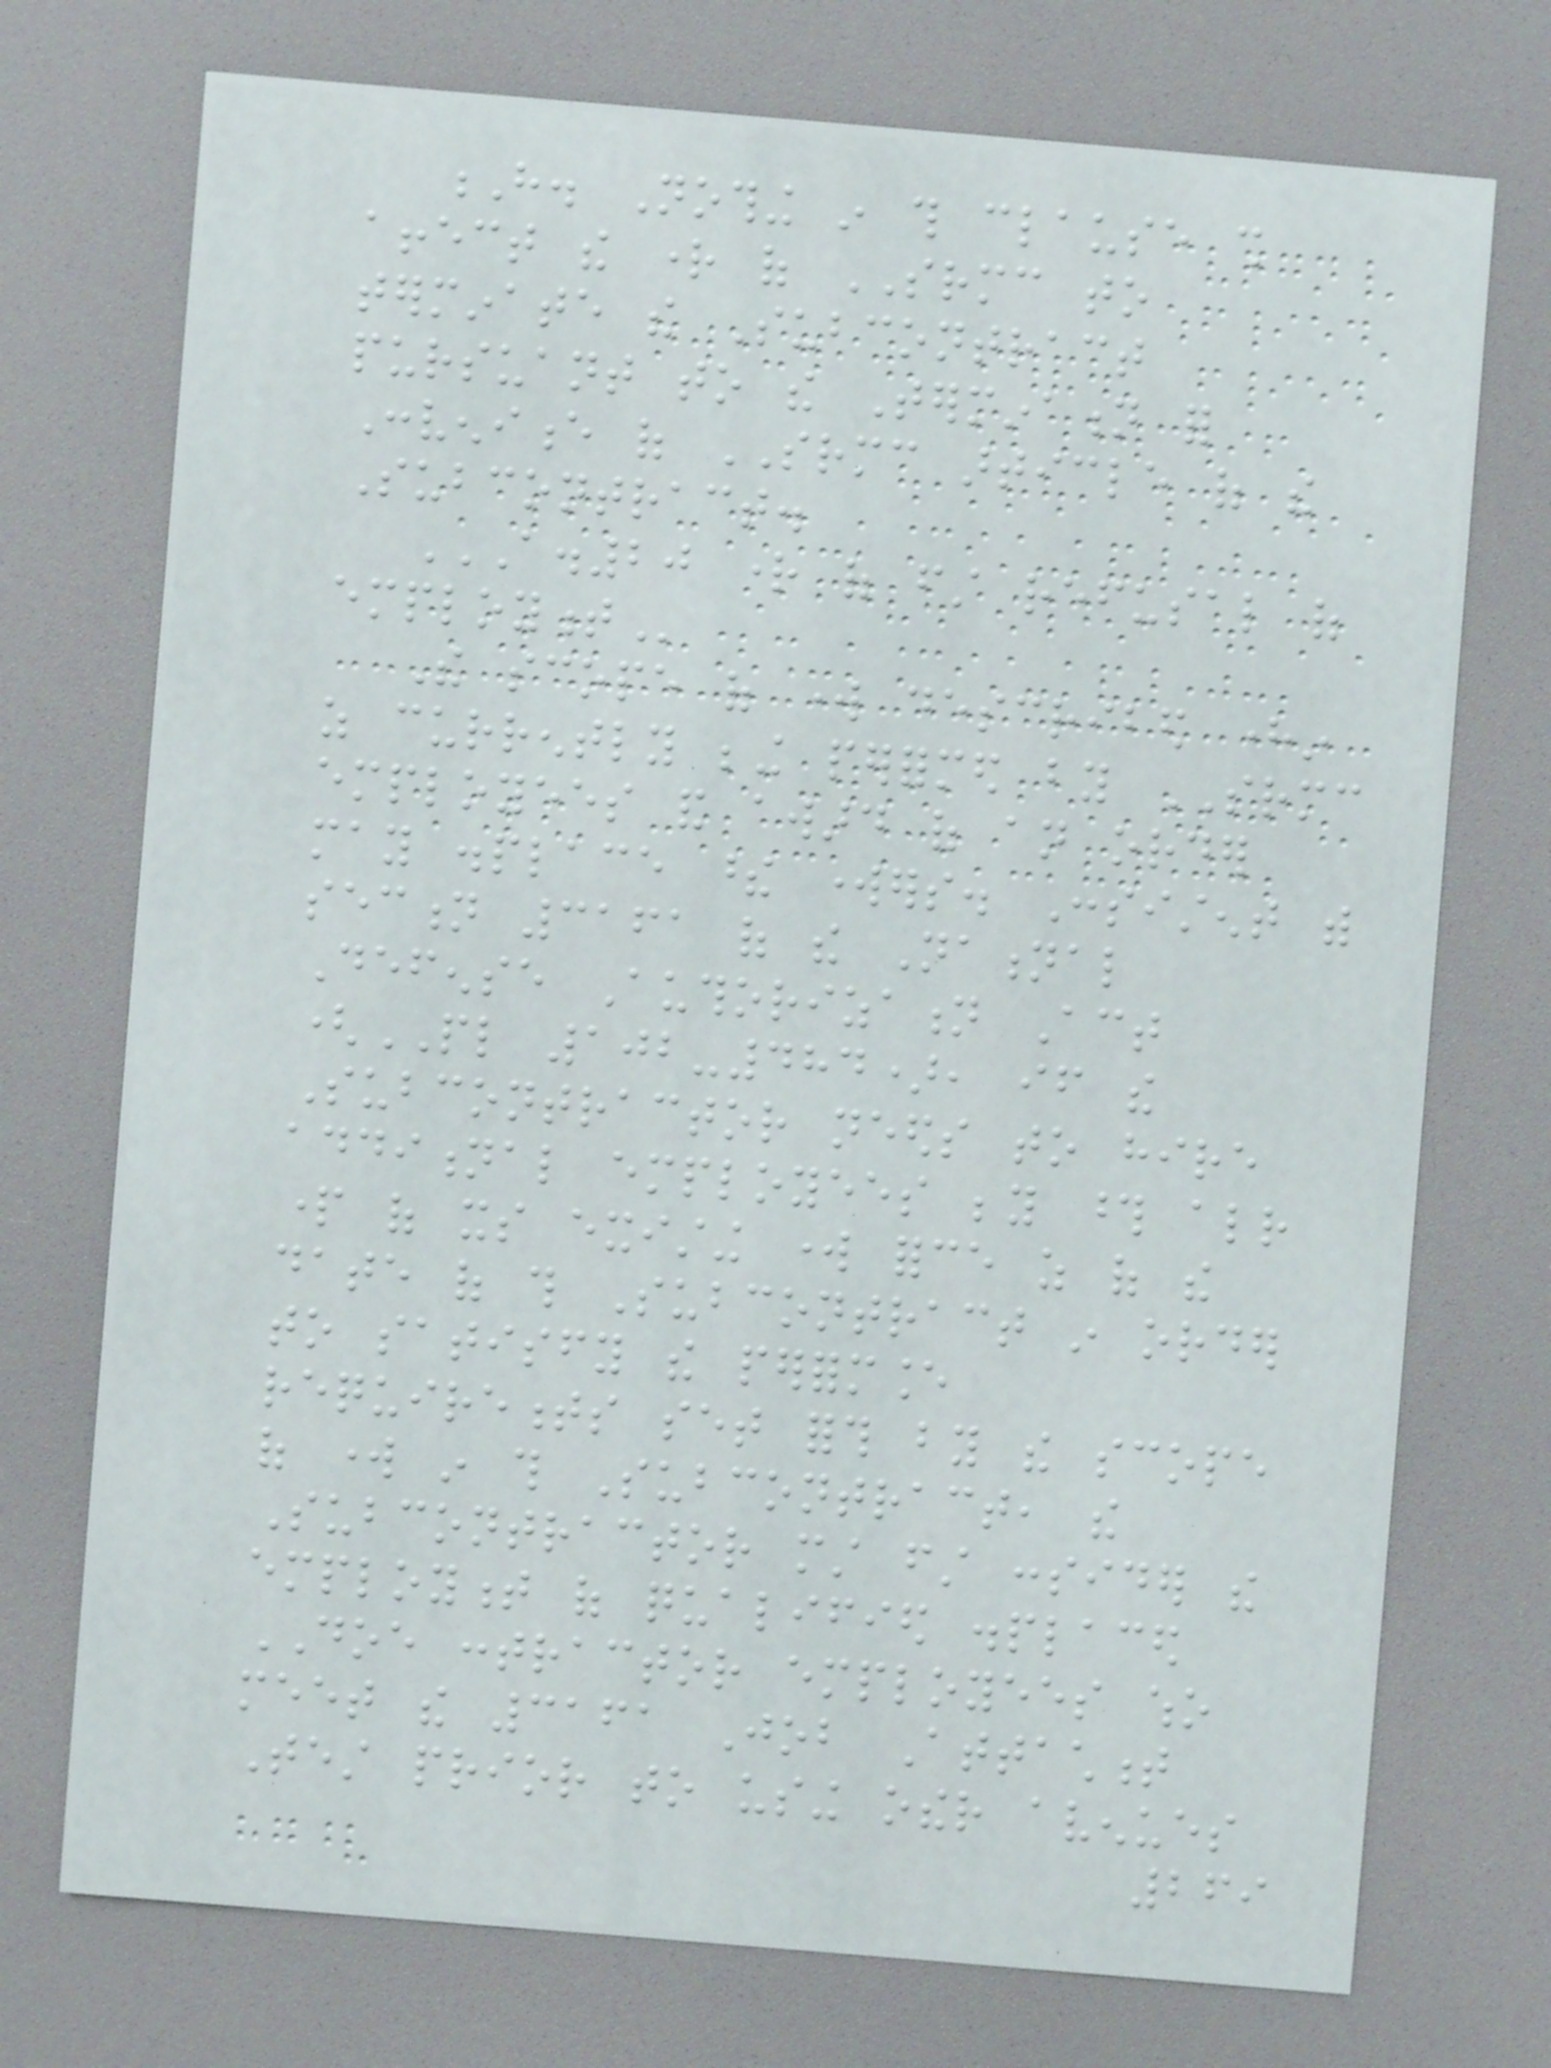H. Nothing in this clause shall
affect the right of SRMC to
terminate the Subcontract
pursuant to the Termination for
Convenience of SRMC article of the
Subcontract.
A.20 RIGHT OF FIRST REFUSAL OF
EMPLOYMENT
The scope of work described herein
as currently being performed by SRMC
employees and award of an order
may displace these workers. Consistent with
section 3161 of the National
Defense Authorization Act
(PL 102-484), if the
Subcontractor needs to hire
additional employees beyond those already
part of its existing work force as of the
date of this Subcontract in order
to satisfy the performance
requirements set forth by the scope
of work in this Subcontract, the
Subcontractor must first consider the
employment of qualified displaced
DOE contractor employees who
meet the 3161 Job Attachment
Test prior to using other avenues
269
